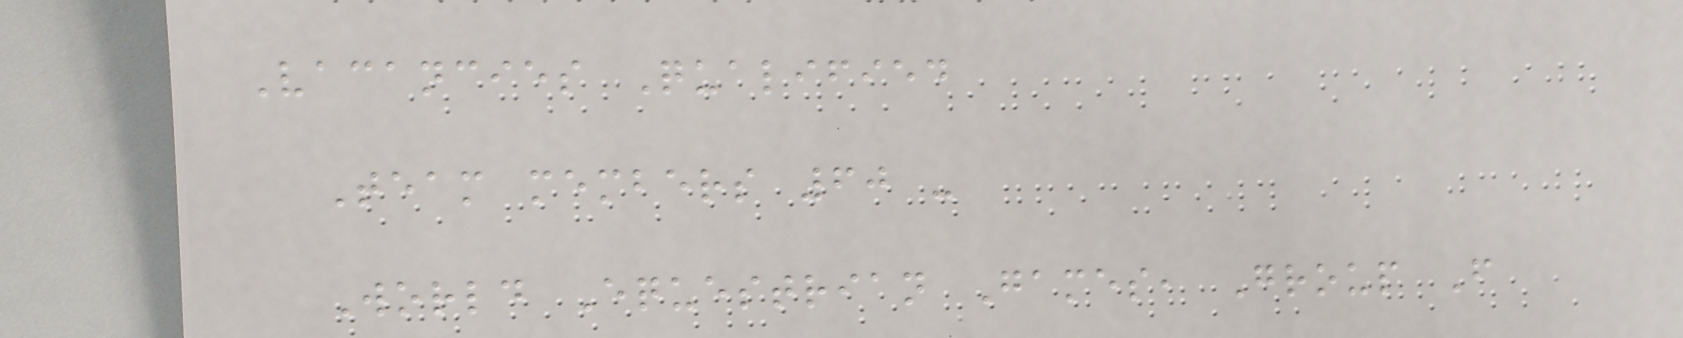Vacancies Qualified
Team members 60 -
World Equestrian Games, Group F
